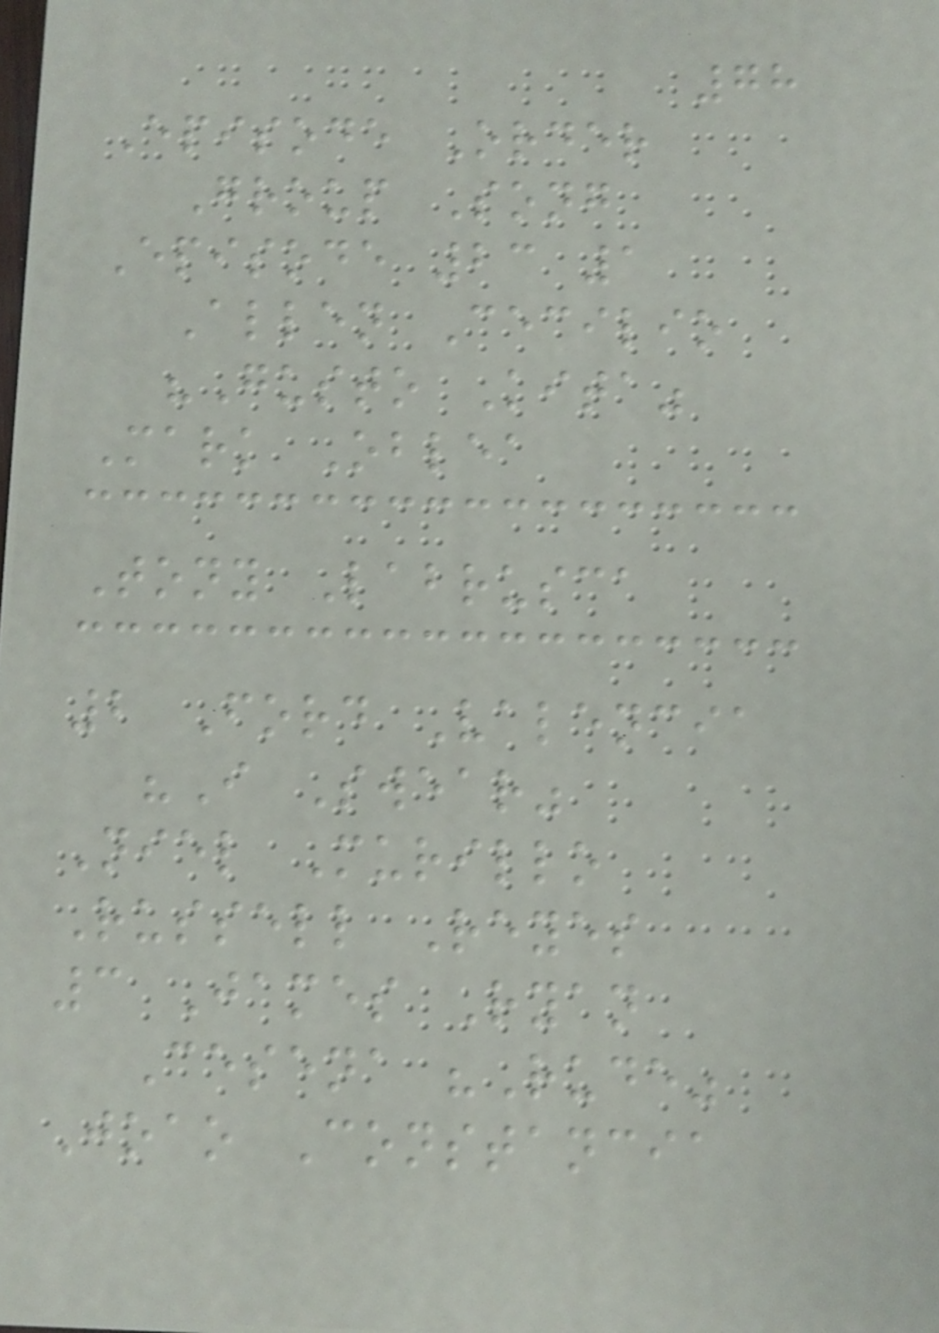78
Episode Order
Group Song
Episode 23 1
Allen Cecilio
"Gusto Kita"
Mark Oblea
Tony Labrusca
2 Ford Valencia
"I Swear"
Niel Murillo
Russell Reyes
3 James Ryan
Cesena "Rude"
Joao Constancia
